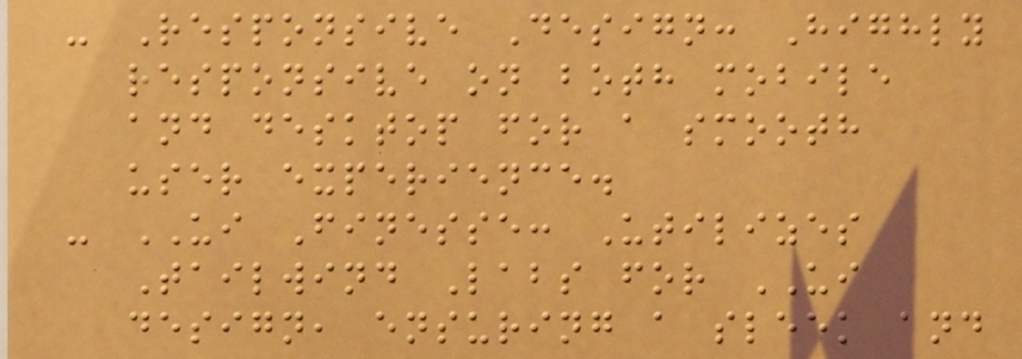- Responsive Design: Highly
responsive on both mobile
and desktop for a smooth
user experience.
- UI Finesse: Utilizes
Tailwind Labs for UI
design, ensuring a sleek and
